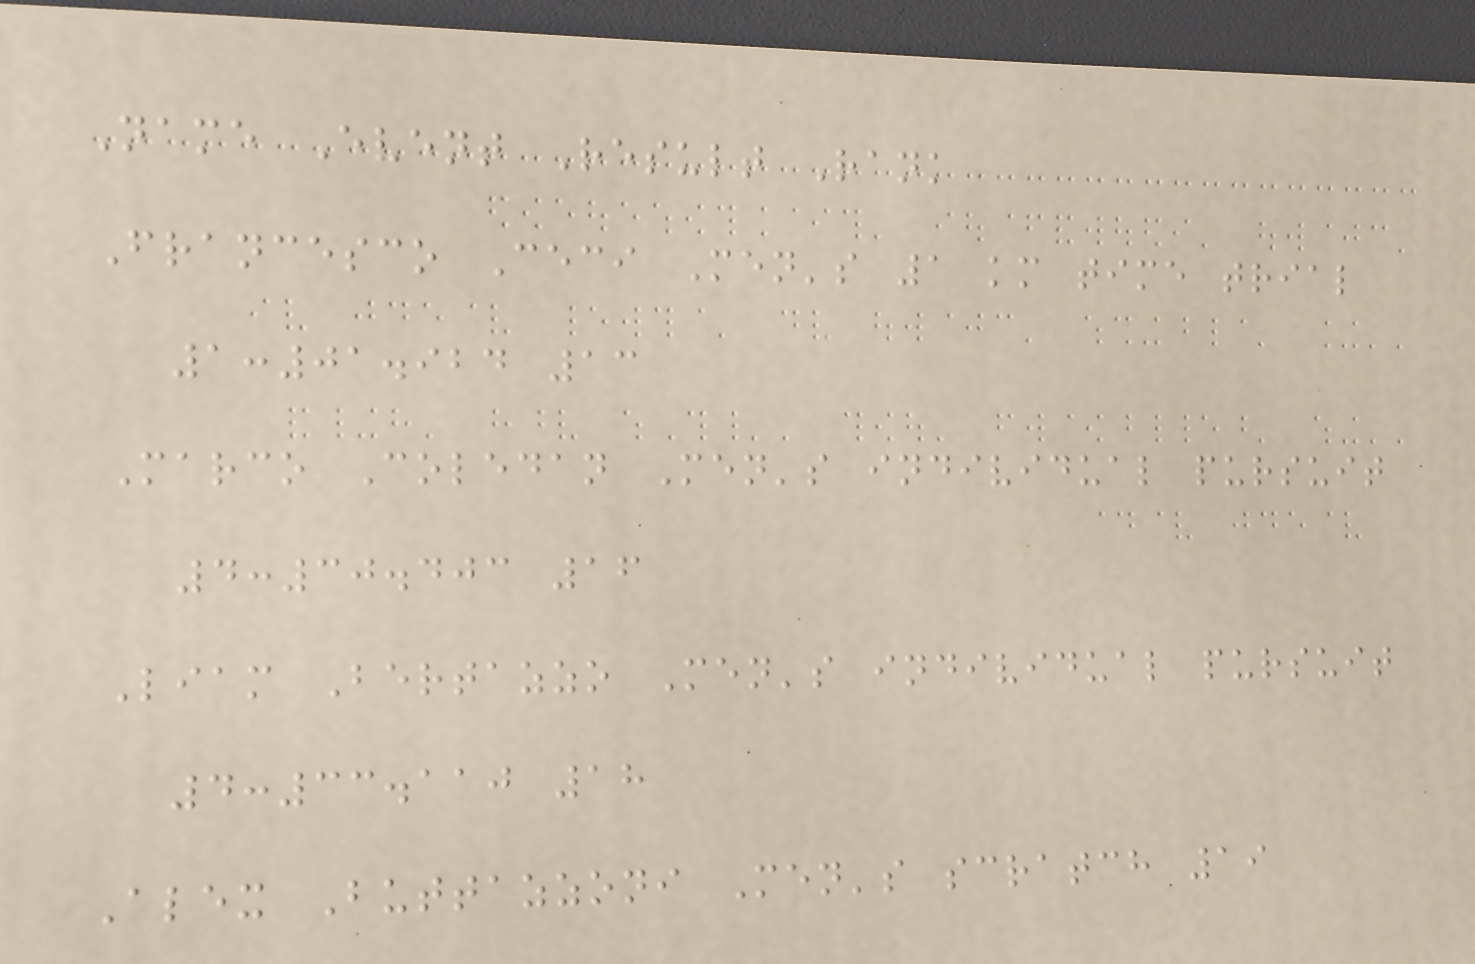Name Event Result Rank
Francesco Ceci Men's 1 km time trial
1:01.924 13
Marco Coledan Men's individual pursuit
4:30.403 16
Liam Bertazzo Men's individual pursuit
4:33.110 18
Alex Buttazzoni Men's scratch 19
